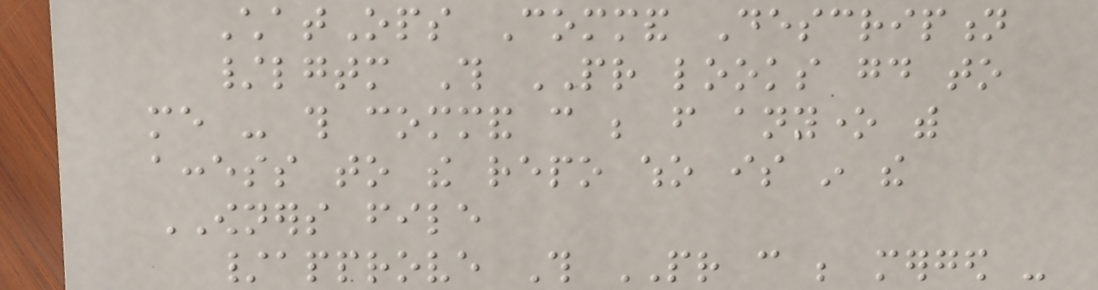ChatOps Command Description
/lgtm This PR looks good to
me - this command can be from anyone with
access to the repo who is in the
OWNERS file
/approve This PR can be merged -
